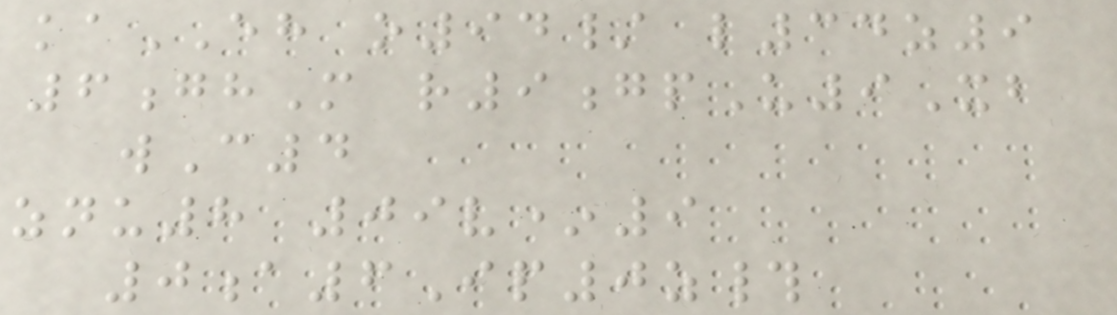kaEH o94/ l34z9
6ghM r9gpU9Xb
wC4
znu8 09v*9
0a6Ip0z#
